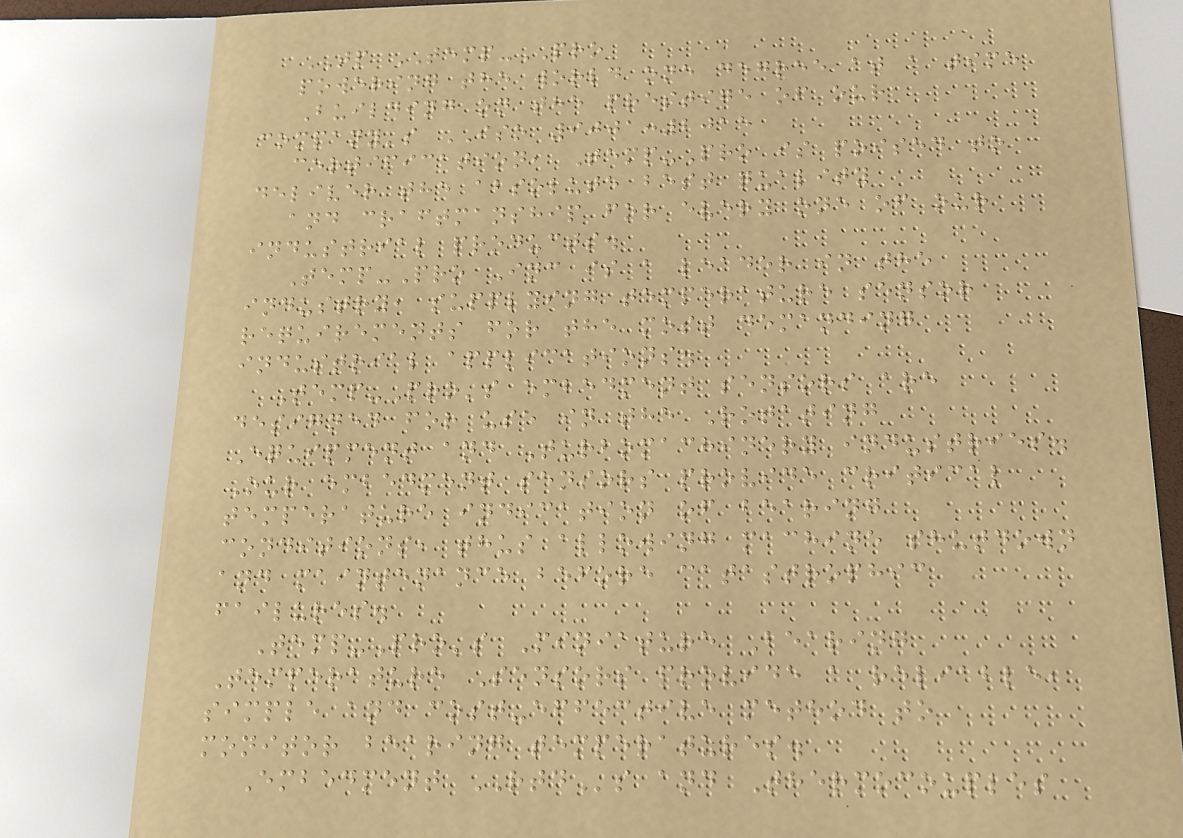TP TEMP-PRO
powering the world one degree at a time
Building on the prestige of our
company's ISO 9001:2015
certification, Temp-Pro is poised to
deliver the absolute best quality
and craftmanship for every one of our
industrial products.
Temp-Pro Inc is a leader in the
industry, supplying temperature sensor
requirements for the most demanding
industrial applications.
Temp-Pro's embedment sensors are
designed for use in the Rotating
Equipment and Turbomachinery industries.
Our embedment sensors provide critical
temperature indication of bearing
conditions, thus allowing machine shutdown
and maintenance before catastrophic
failures.
Temp-Pro's Miniature Bearing
Temperature Sensors provide a reliable,
simple and cost-effective method to
monitor bearing temperatures.
Embedment RTDs and Thermocouples
